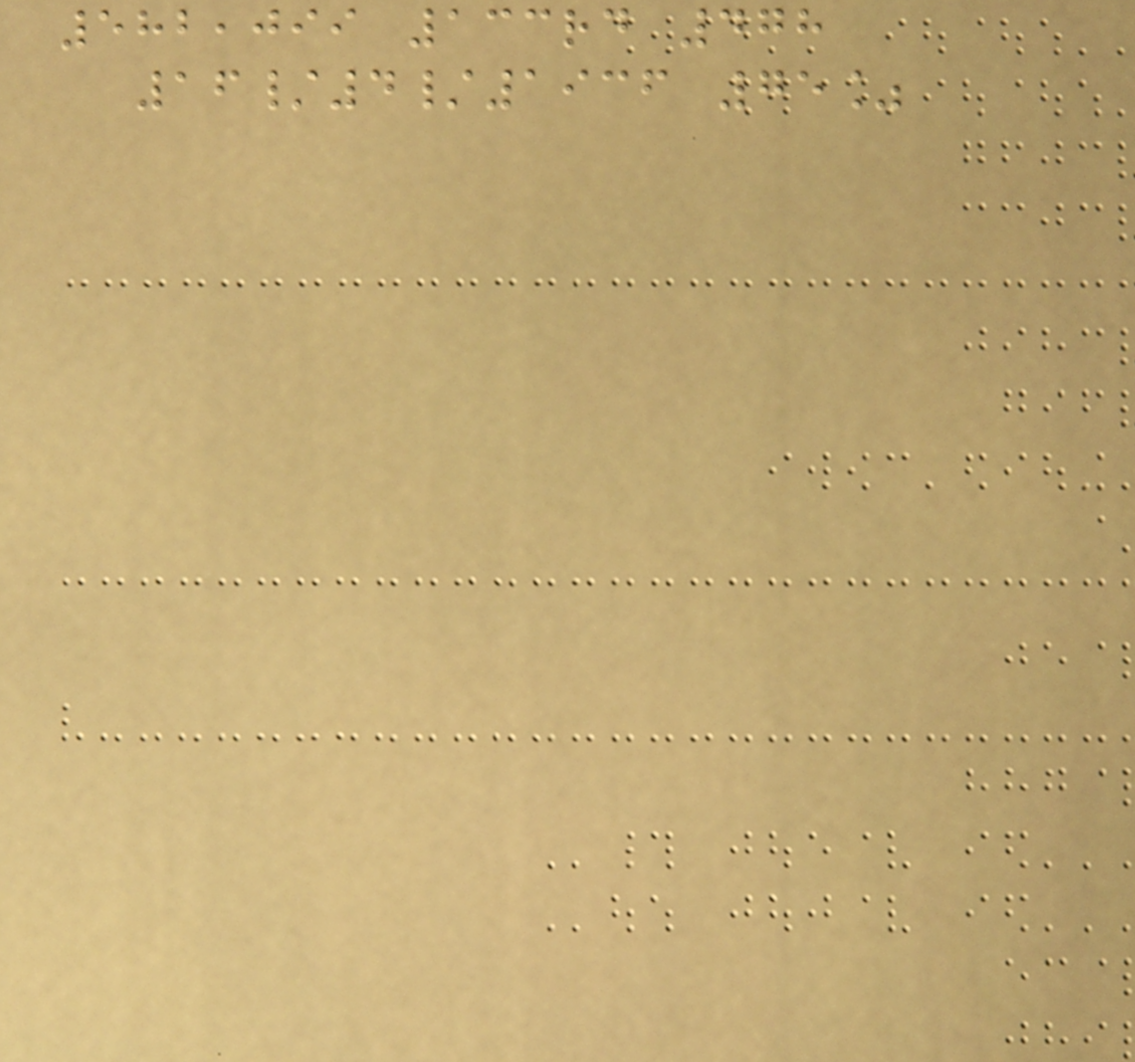582,099 133rd 478
16/4/1936 75%
